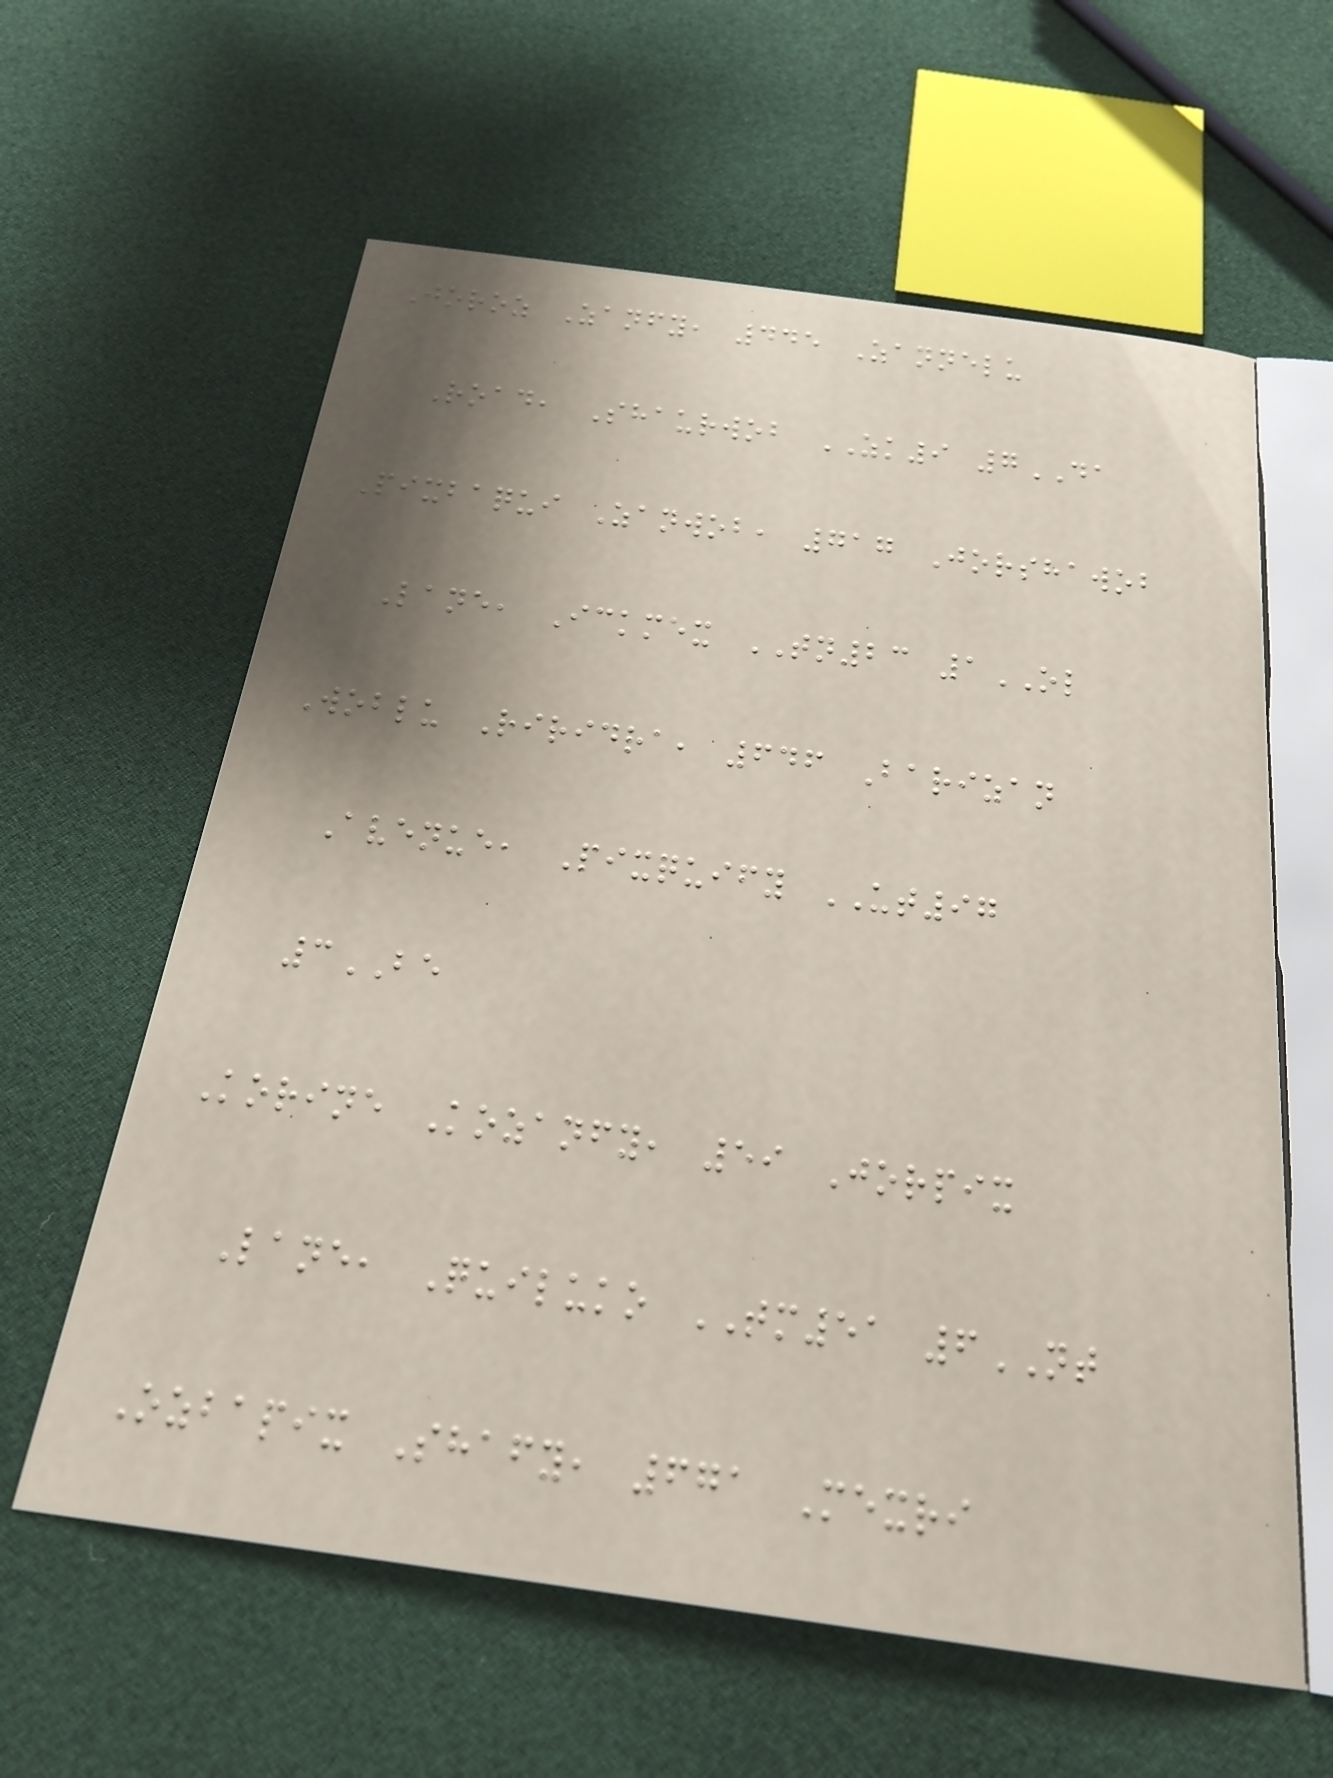Joroz Zanfy, 445 Zannelu
Road, Shaurwob ZK9 7DA
Pixbaqui Zanwob, 717 Jorshawob
Lane, Ickmex TN23 1OL
Woblu Riridra, 646 Barizan
Avenue, Pixquify UT97
3BE
Korine Kozanfy, 59 Jorpix
Lane, Quiluko TM51 6NT
Ozbapix Shafy, 671 Mexri
